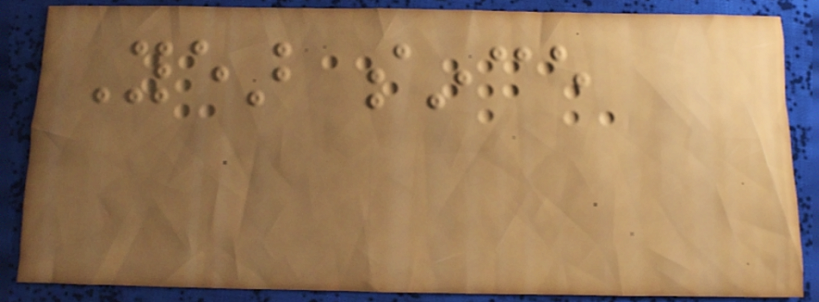Year since
